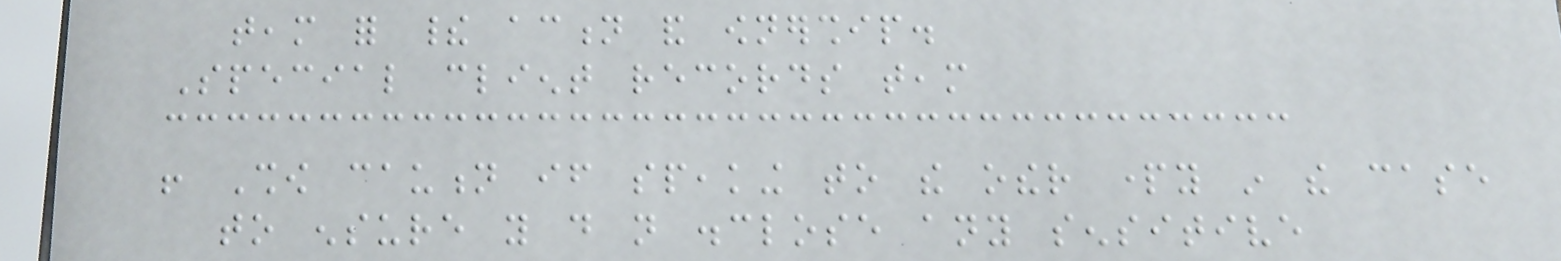team for their action and ownership.
Special client records team
! Show caution if speaking to the other party in the case
to ensure you do not disclose any sensitive
